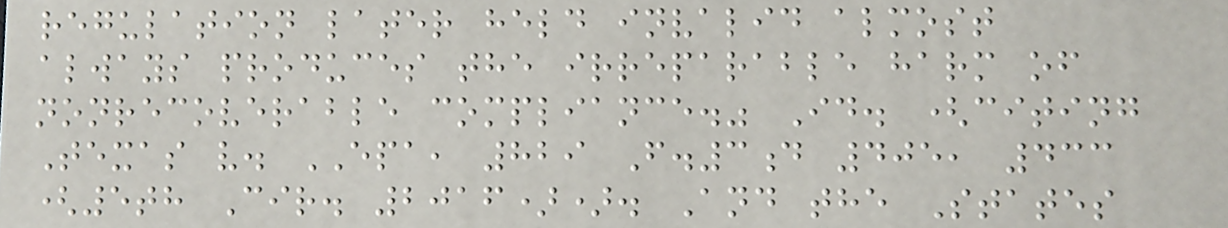regulation later held invalid almost
always produces the irreparable harm of
nonrecoverable compliance." Id. (citing
Texas v. EPA, 829 F.3d 405, 433
(5th Cir. 2016)). And the States
